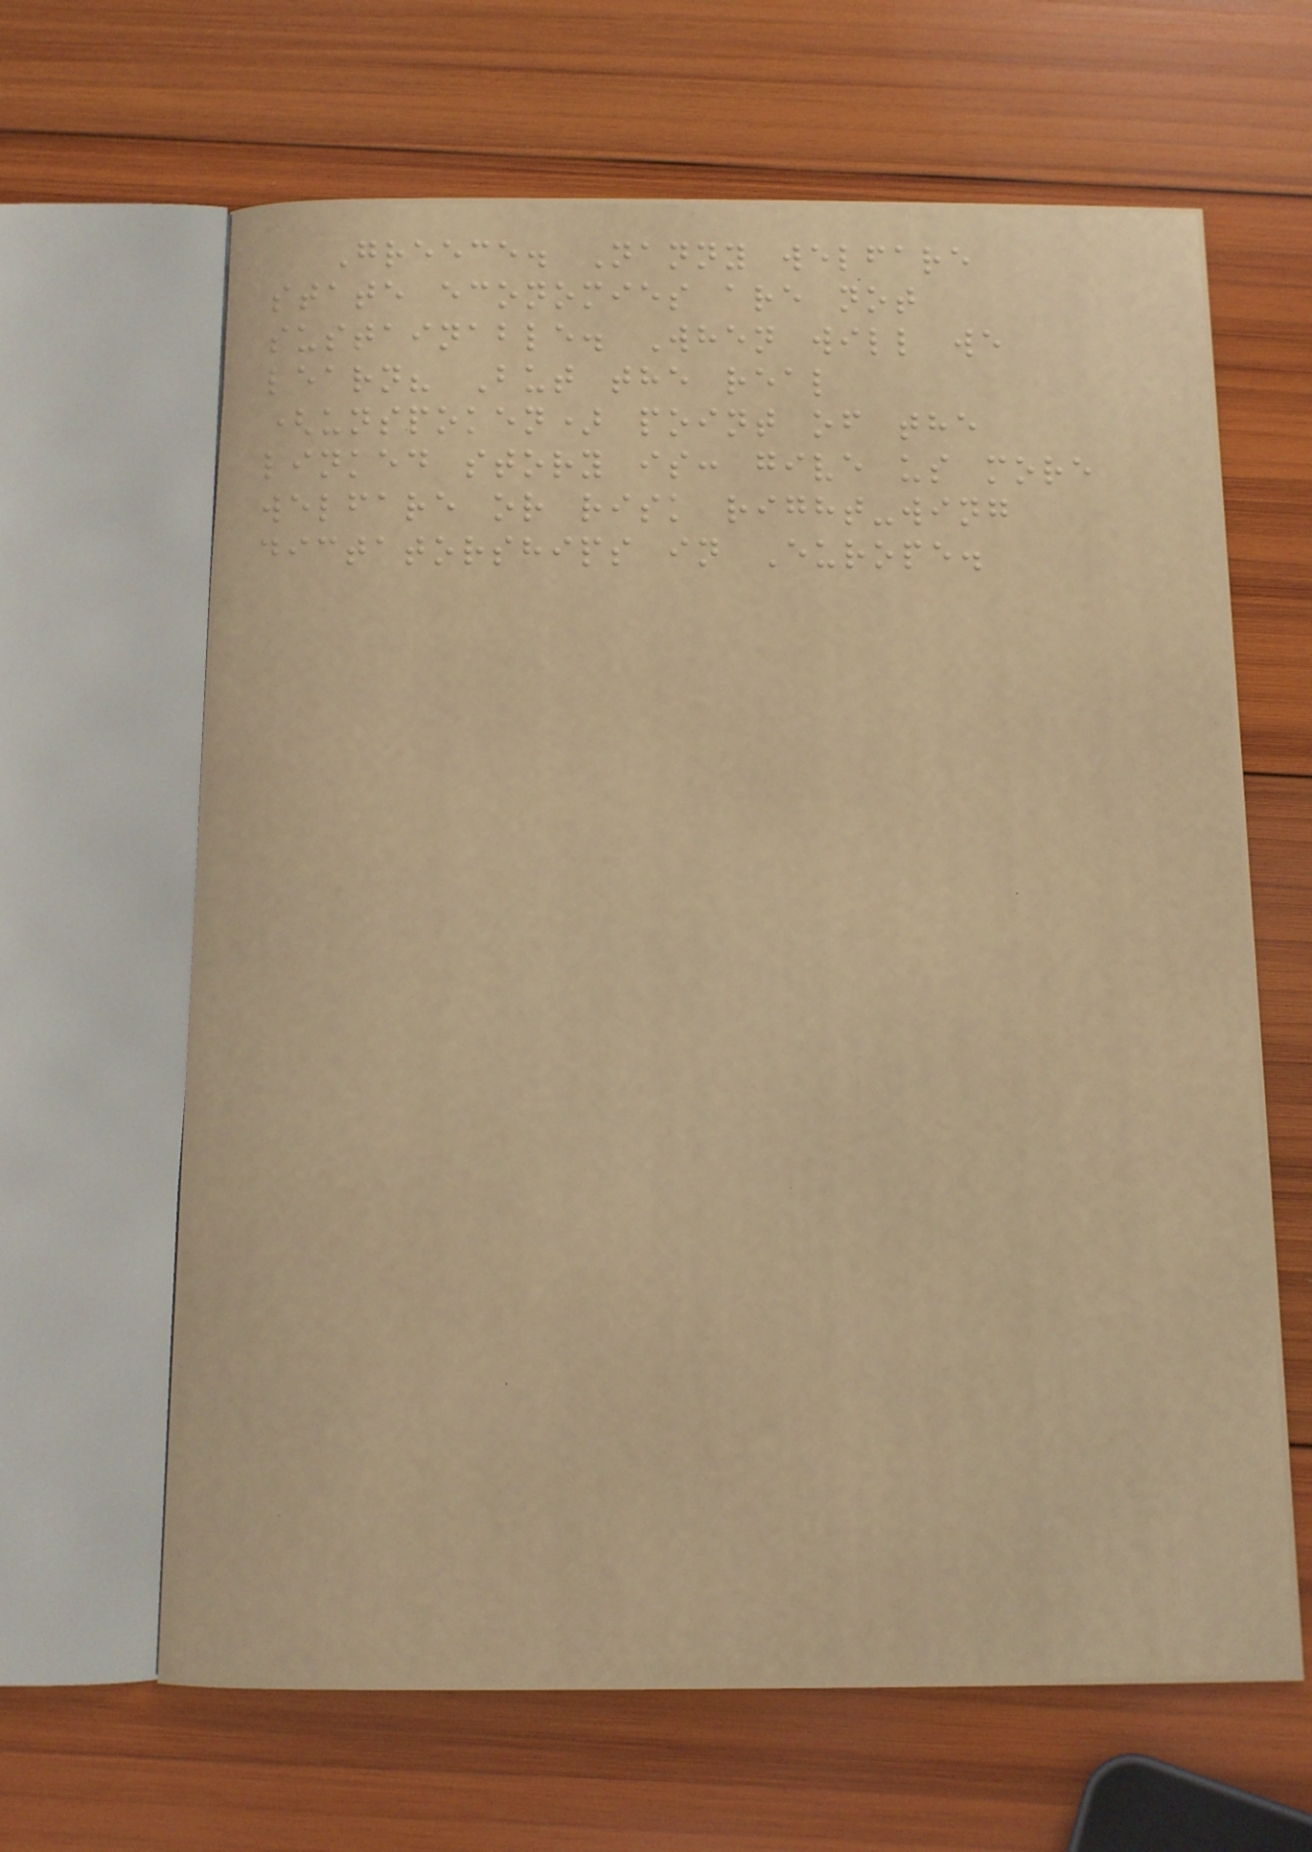Greece. Nanny welfare
state economies are not
sustainable. When will we
learn? But the real
(unspoken) point of the
linked story is: give us more
welfare or risk right-wing
dictatorships in Europe.
